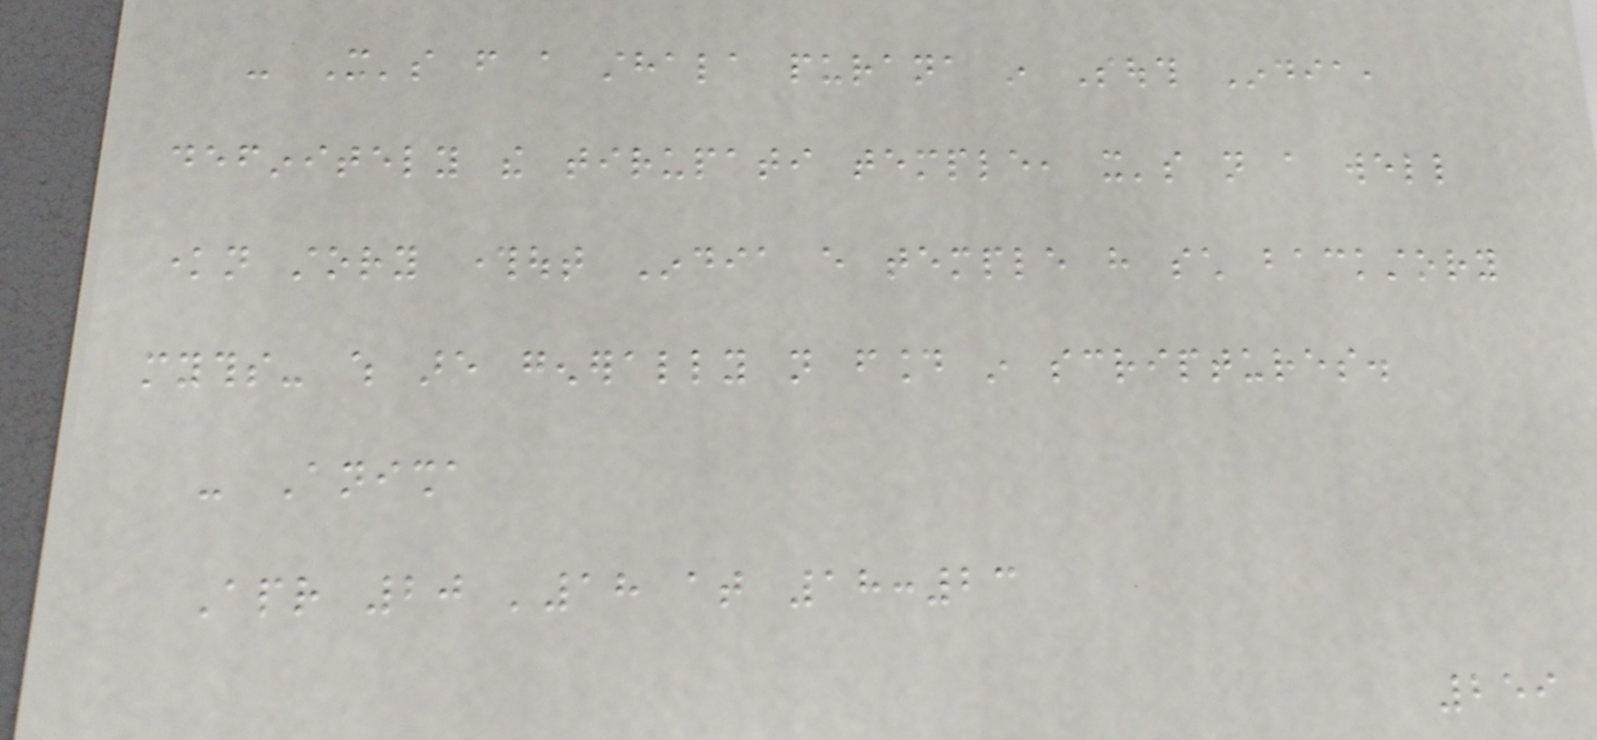- It's from a sthala purana in South India,
definitely the tirupati temple, it's not a well
known story throughout India every temple have such backstory
myths- which are generally not found in scriptures.
- Anisha
Apr 20 '18 at 18:23
259
